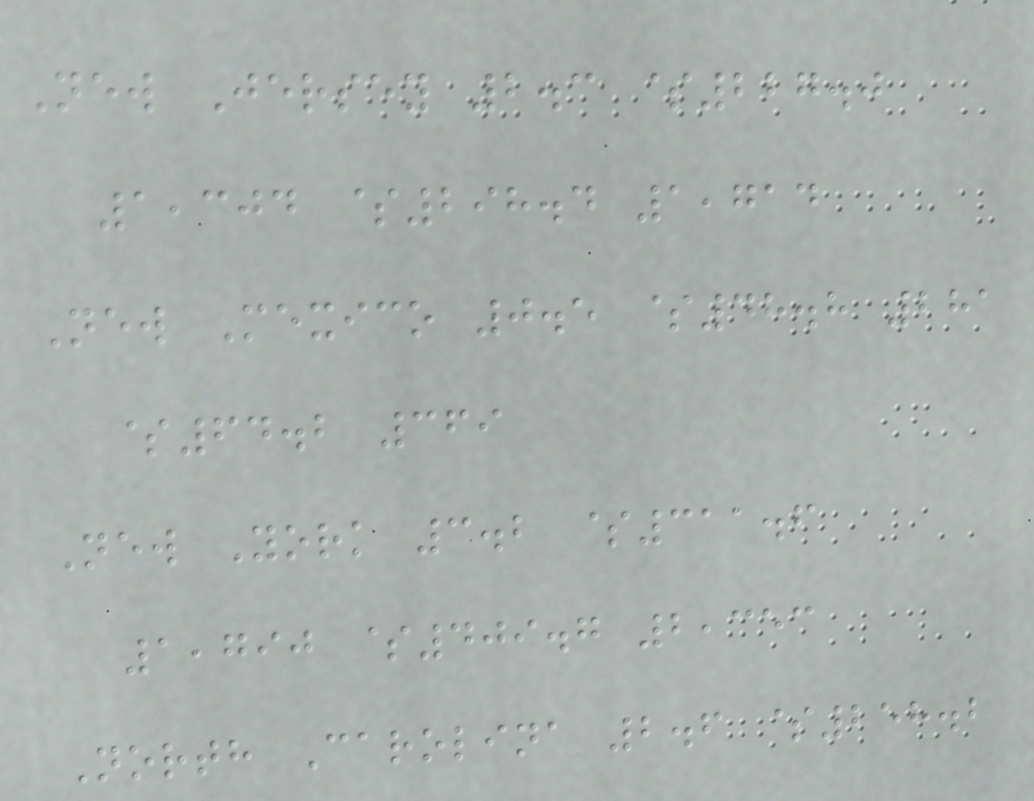New Jersey 2.3 $227.0
1,304 $298.4 1,714
New Mexico 0.5 $48.8 281
$64.2 369
New York 3.2 $311.6
1,790 $409.7 2,353
North Carolina 2.6 $258.2
